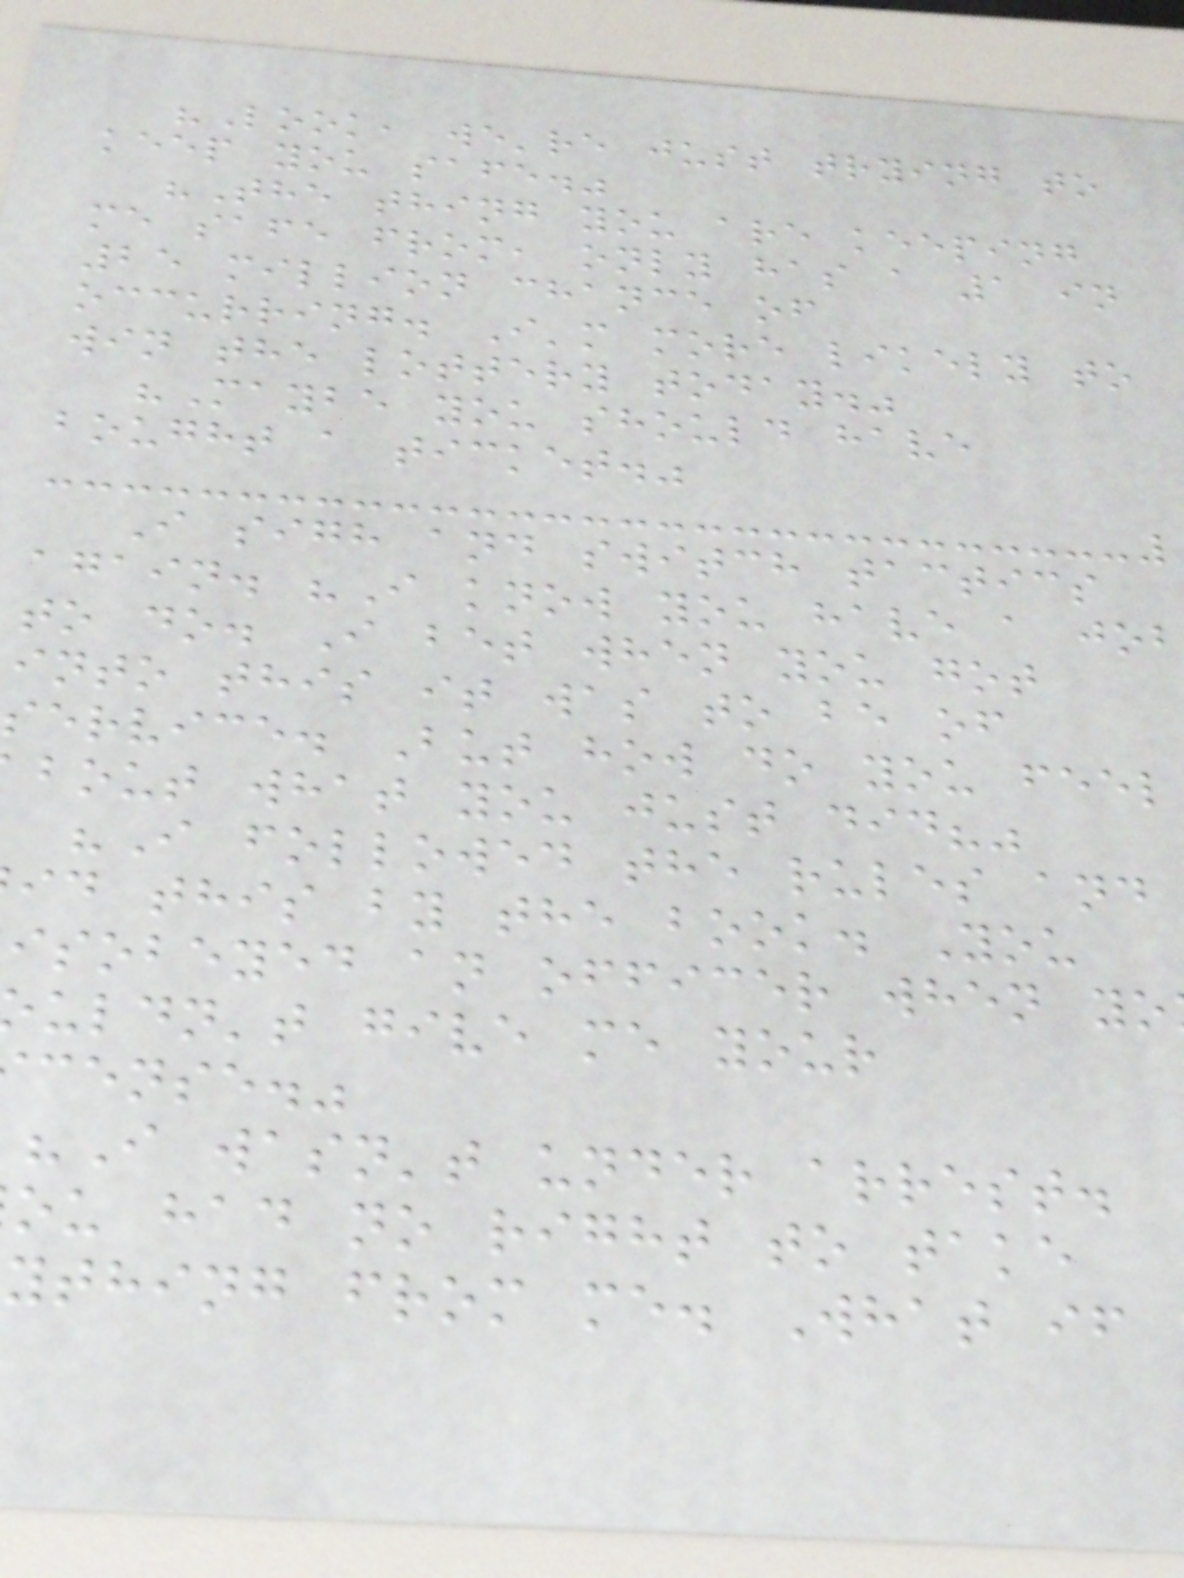"Look, we're just trying to
keep you safe."
"The thing you are keeping
me safe from, only has a 1 in
25 million chance of
occurring. I'm more likely to
win the lottery today."
"Maybe you should have
bought a ticket."
I sigh and switch tactics
again. "I know you have a job
to do. I bet when you got
into this it was to be of
service. But how do you feel
bout what you just did?"
"I followed the rules and
id this by the book. You
isobeyed an officer when yo
uldn't give me your
cense."
"I wasn't under arrest.
ou had no right to take
ything from me. What if
